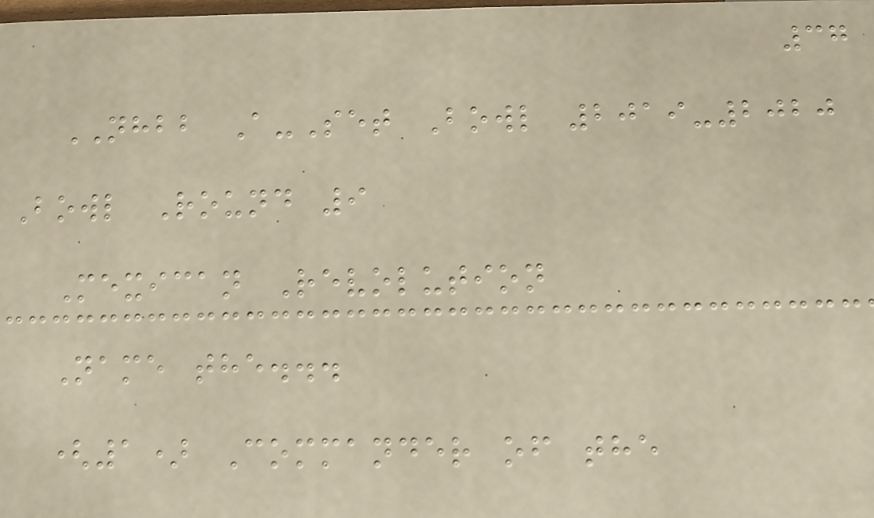37
NHBB A-Set Bowl 2019-2020
Bowl Round 9
Mexican Revolution
Name the...
(1) Commander of the
